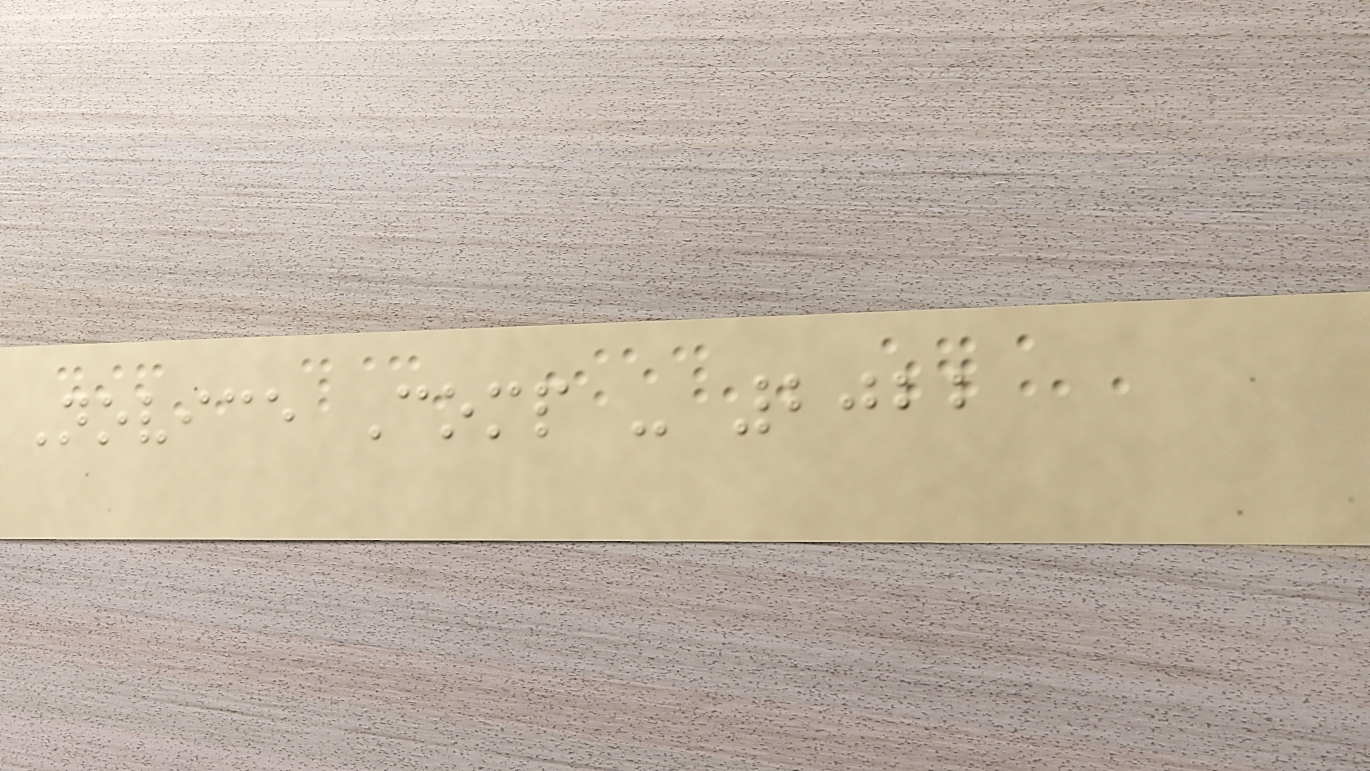Novice Comp - 2022
